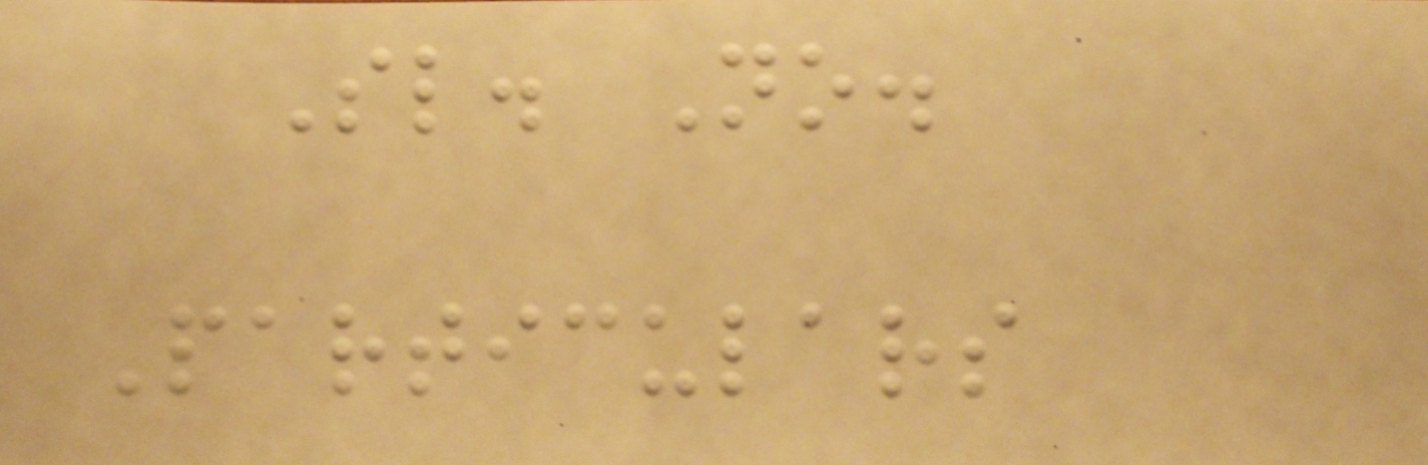Sl. No.
Particulars
